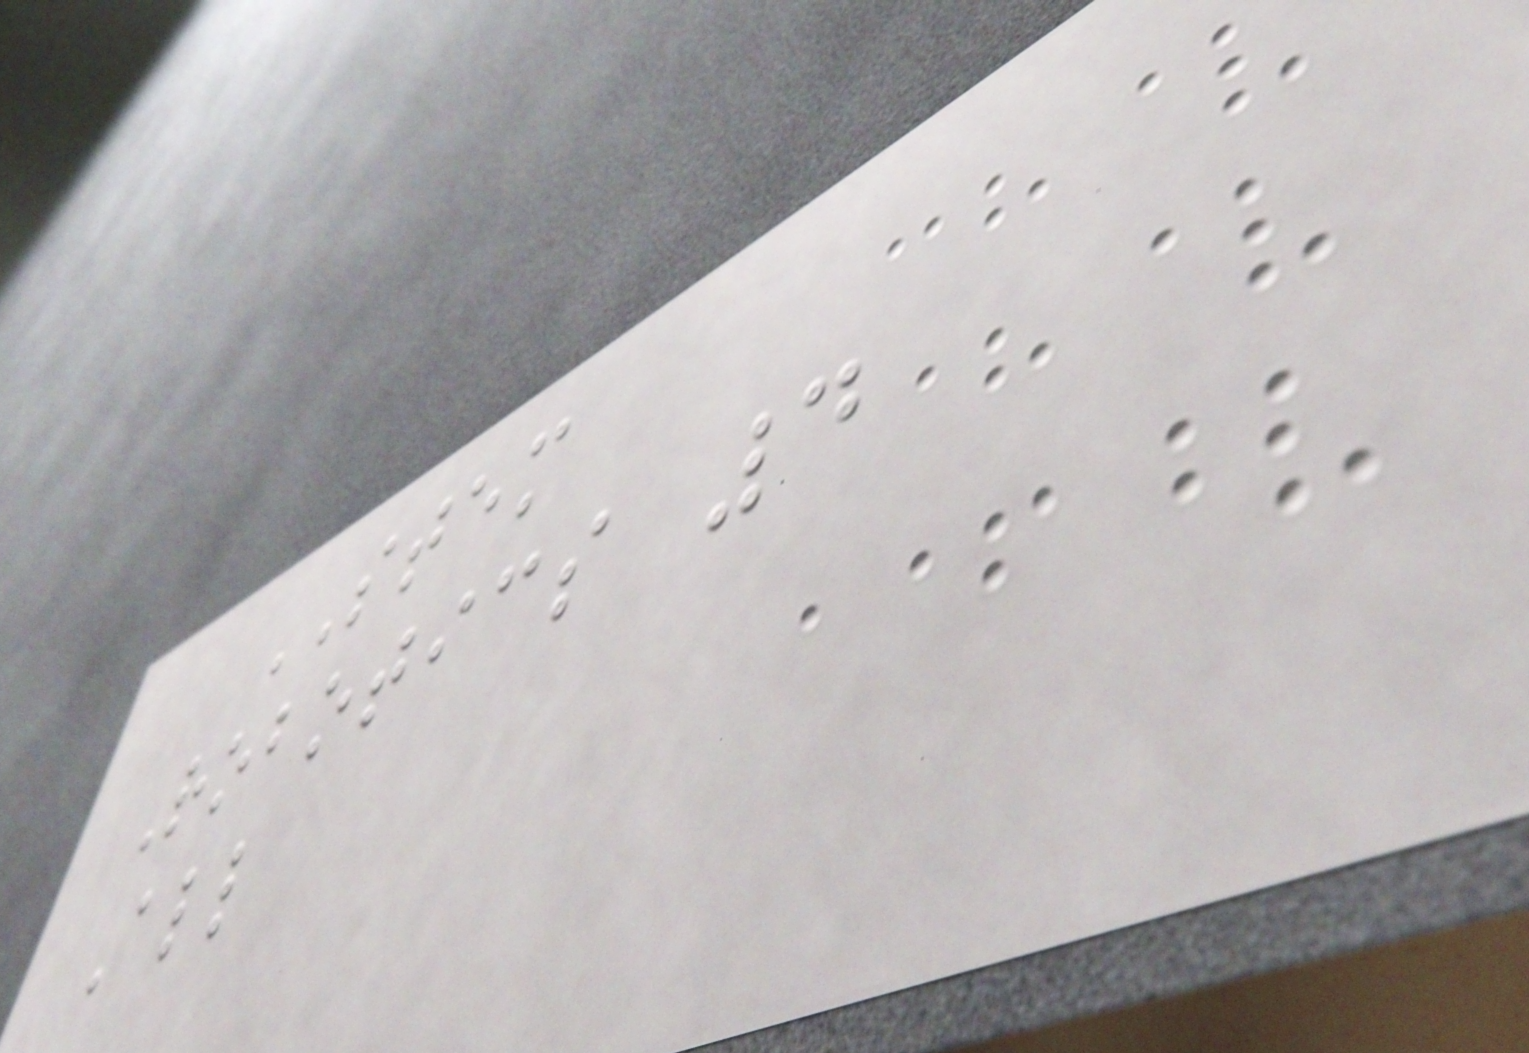STEM
Robotics 4
All
